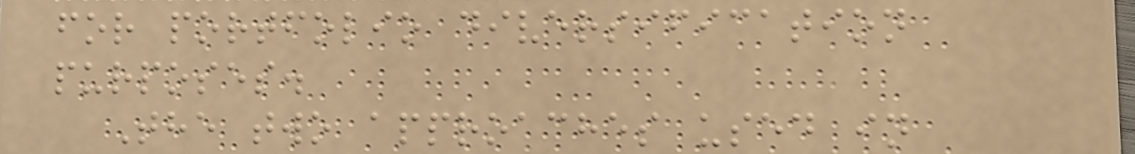for portfolio diversification
purposes.
The two approaches used in
